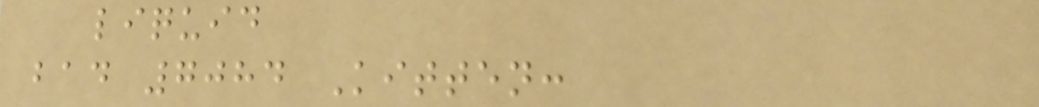liquid
bad 7084 Kitten:
